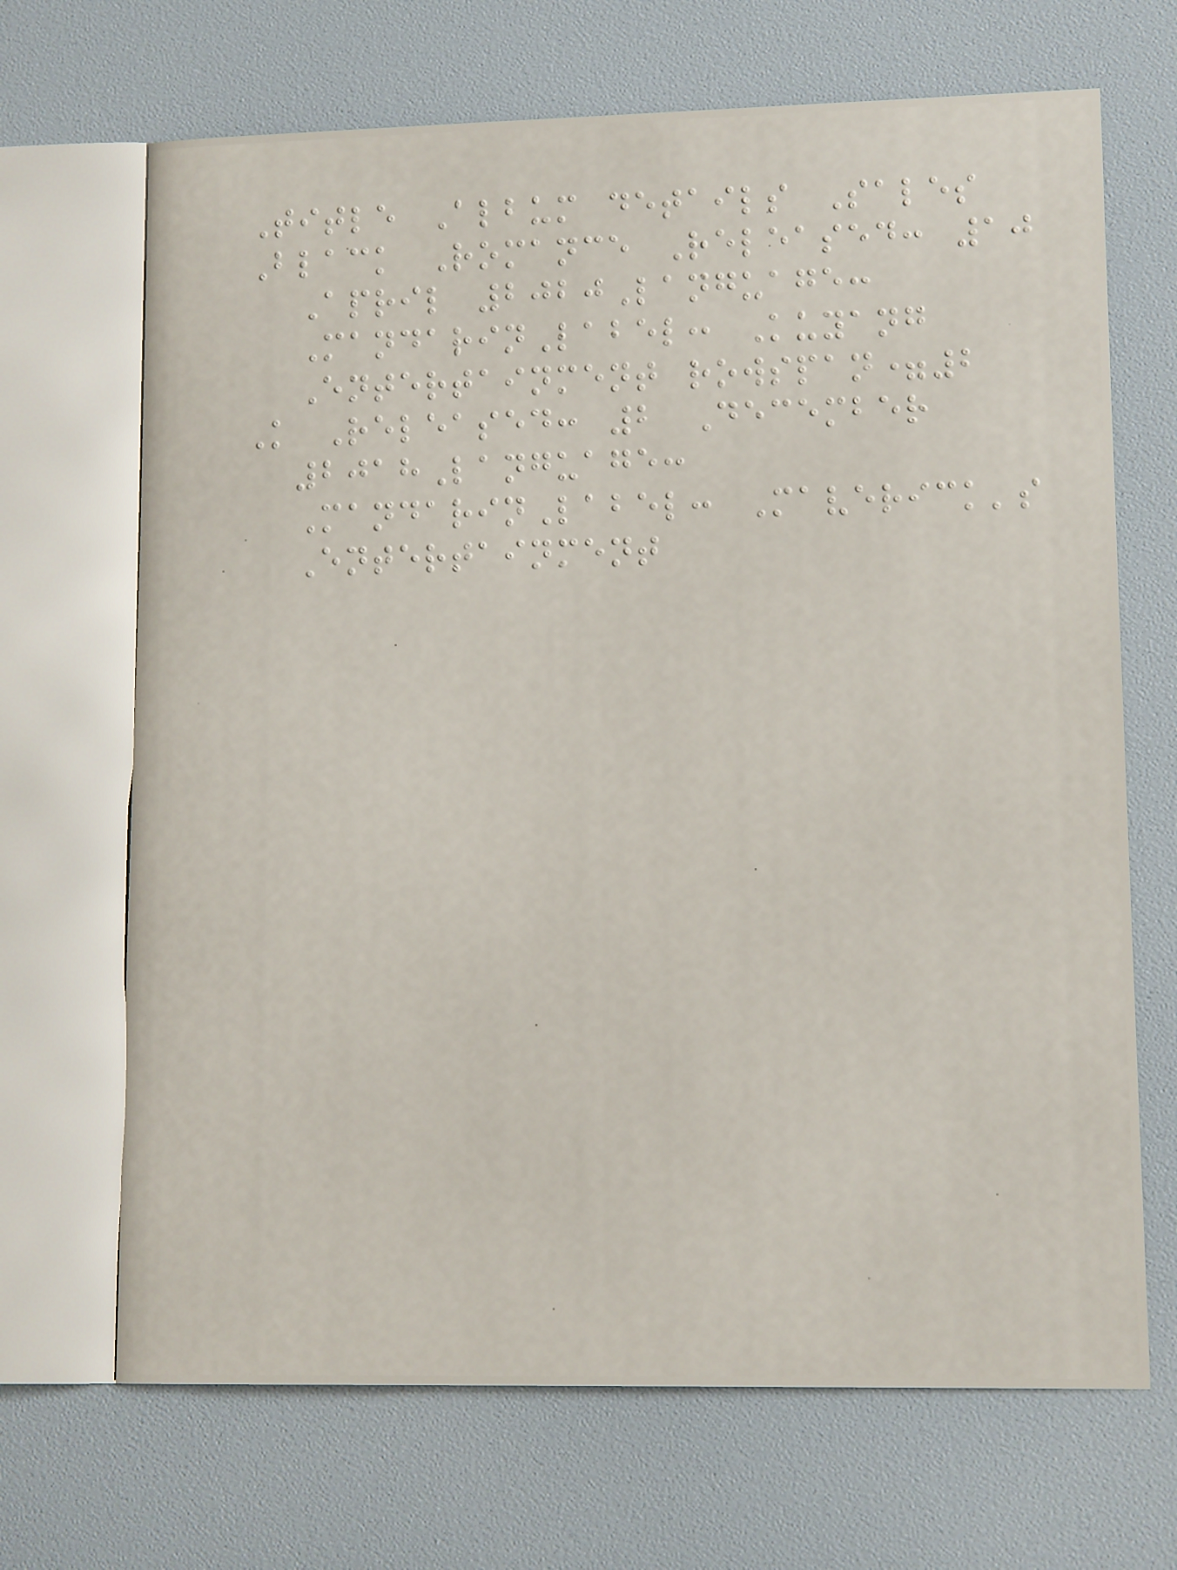Title Album details Sales
Black Romance Released: 10
April 2020Language:
MandarinLabel: Kuyang
Entertainment rowspan=2
K Released: 2 December
2018Language:
MandarinLabel: Maverick's
Entertainment
